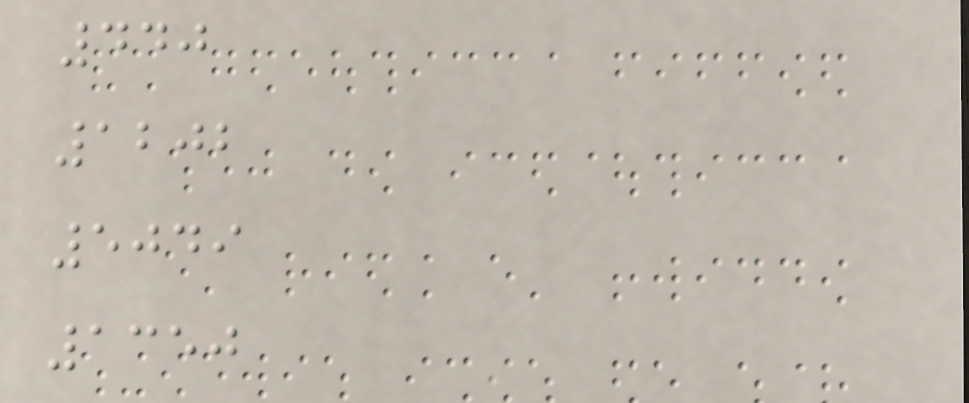440
1202
5049
1350
